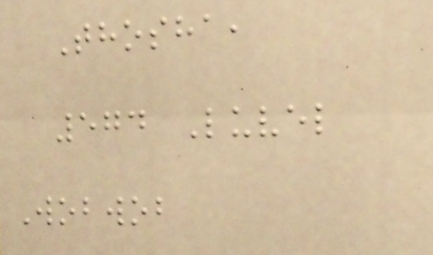Thosha,
574 Luvel
Wobwob
